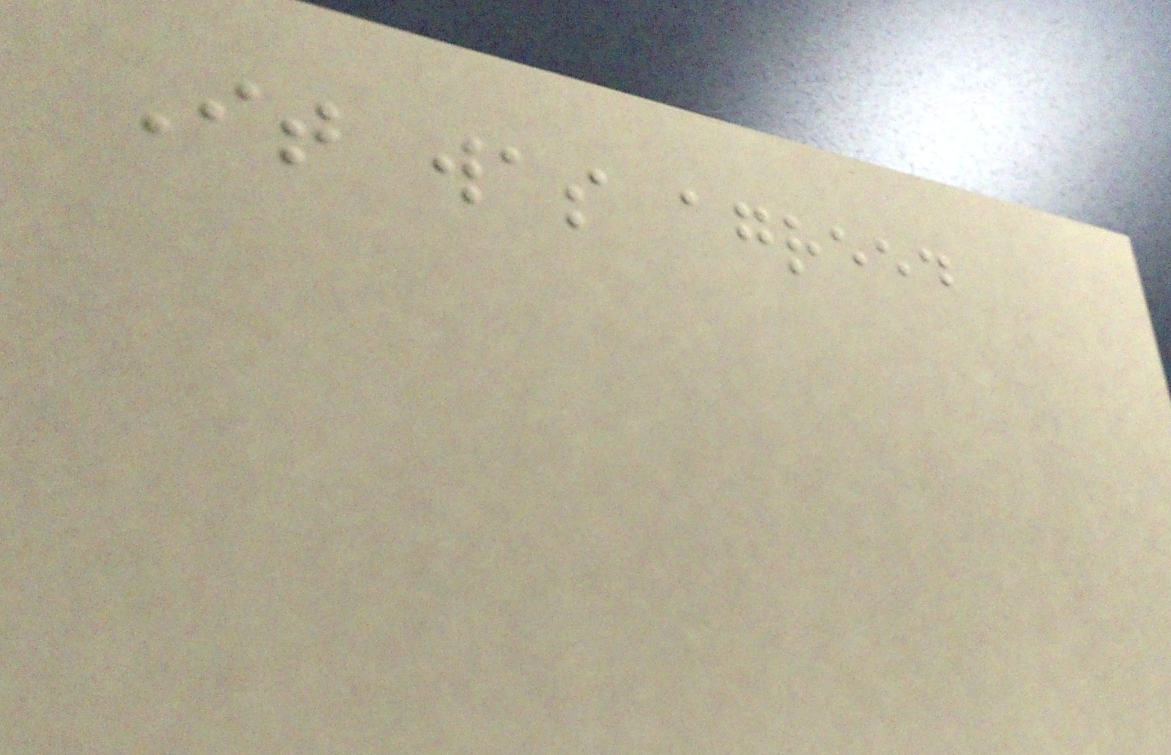It was agreed
